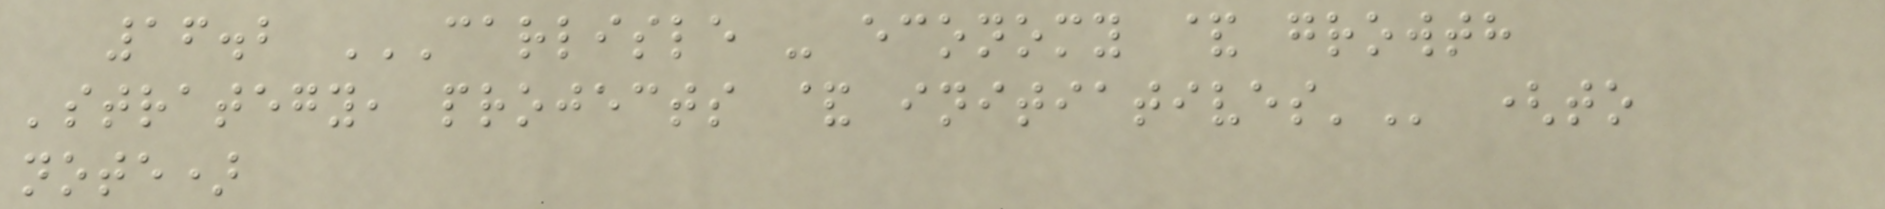16.2 CARLISLE - ECONOMY & GROWTH
'STRATEGY, PROJECTS & INITIATIVES' (to
note)
